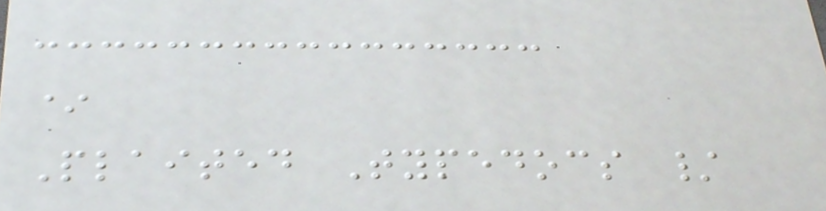*
Plaited Typedocs /
